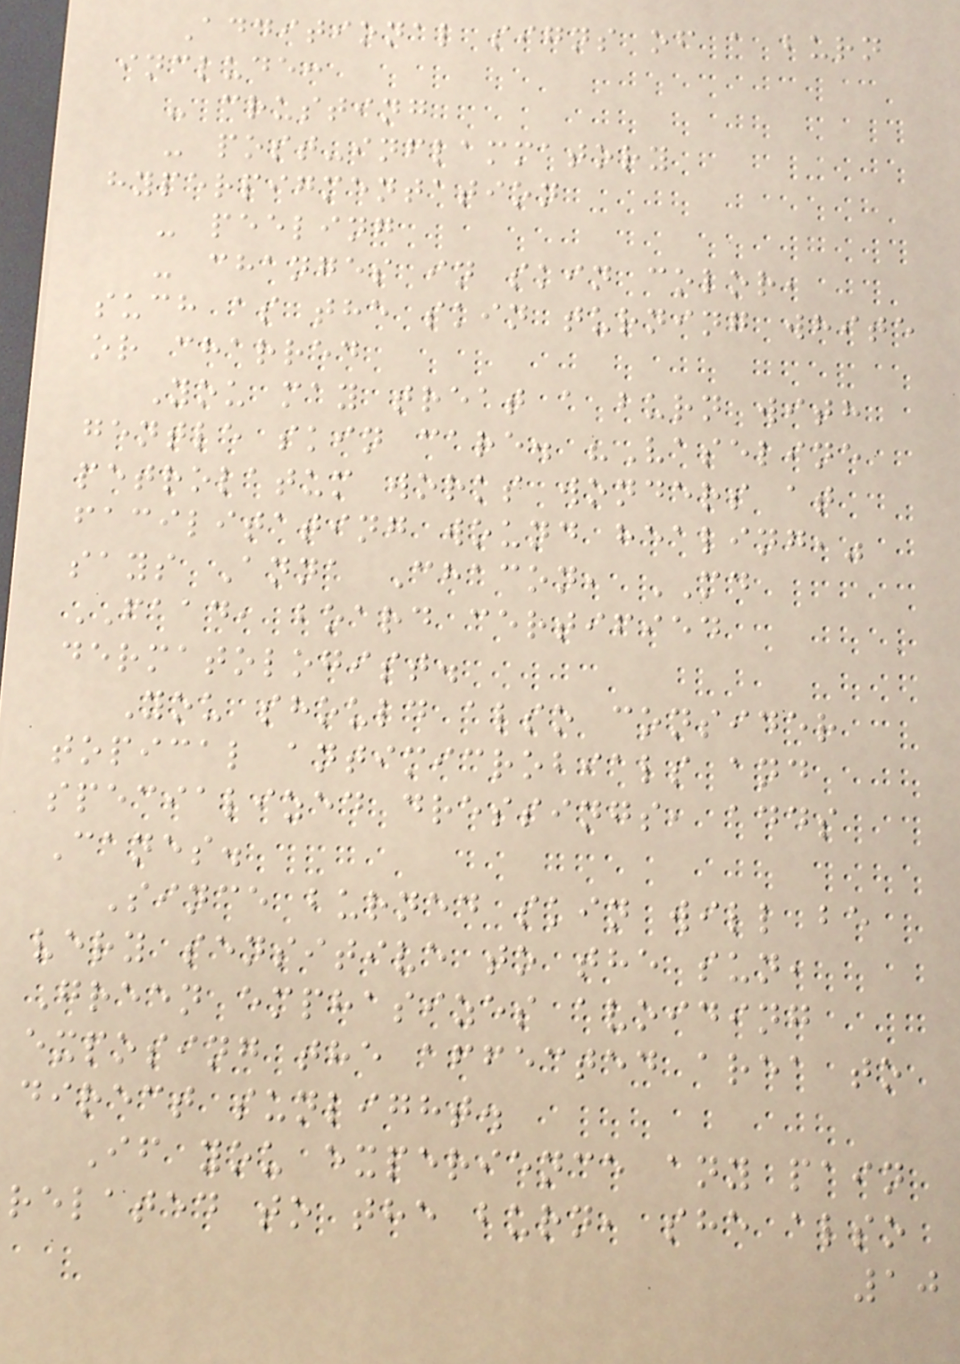Additional signs of a burn
include:
- crusting
- post-inflammatory
hyperpigmentation
- peeling
- changes in skin color,
such as the skin turning white
or charred
You may treat a burn with
gentle skin care. "Vaseline
petrolatum works wonders at
facilitating wound healing,"
says Anna Chacon, MD
FAAD, board certified
dermatologist.
You should also consider
topical antimicrobials and
specialized dressings, adds
Canes.
Since burned skin will be
very sensitive to the sun,
Green emphasizes avoiding
exposing the affected area to
direct sunlight.
If you experience any pain
related to the burn, she also
10
